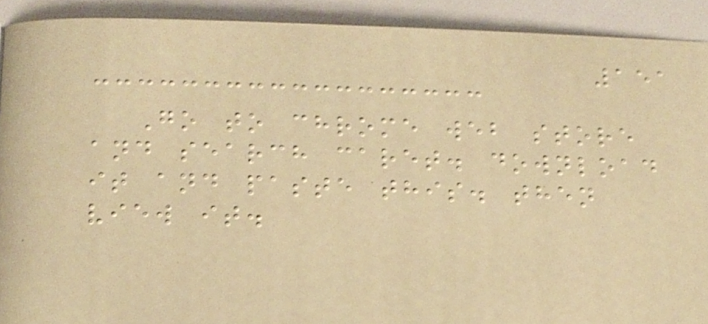151
Go to chrome web store
and search caret. download
it and paste this. then
view it.
